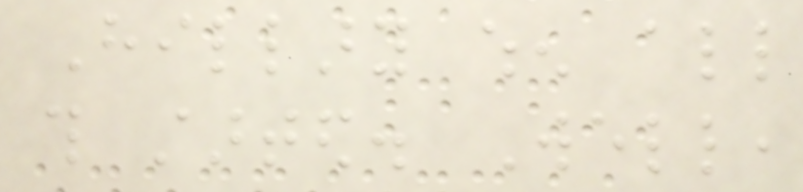Hillary when all
this started. Well,
